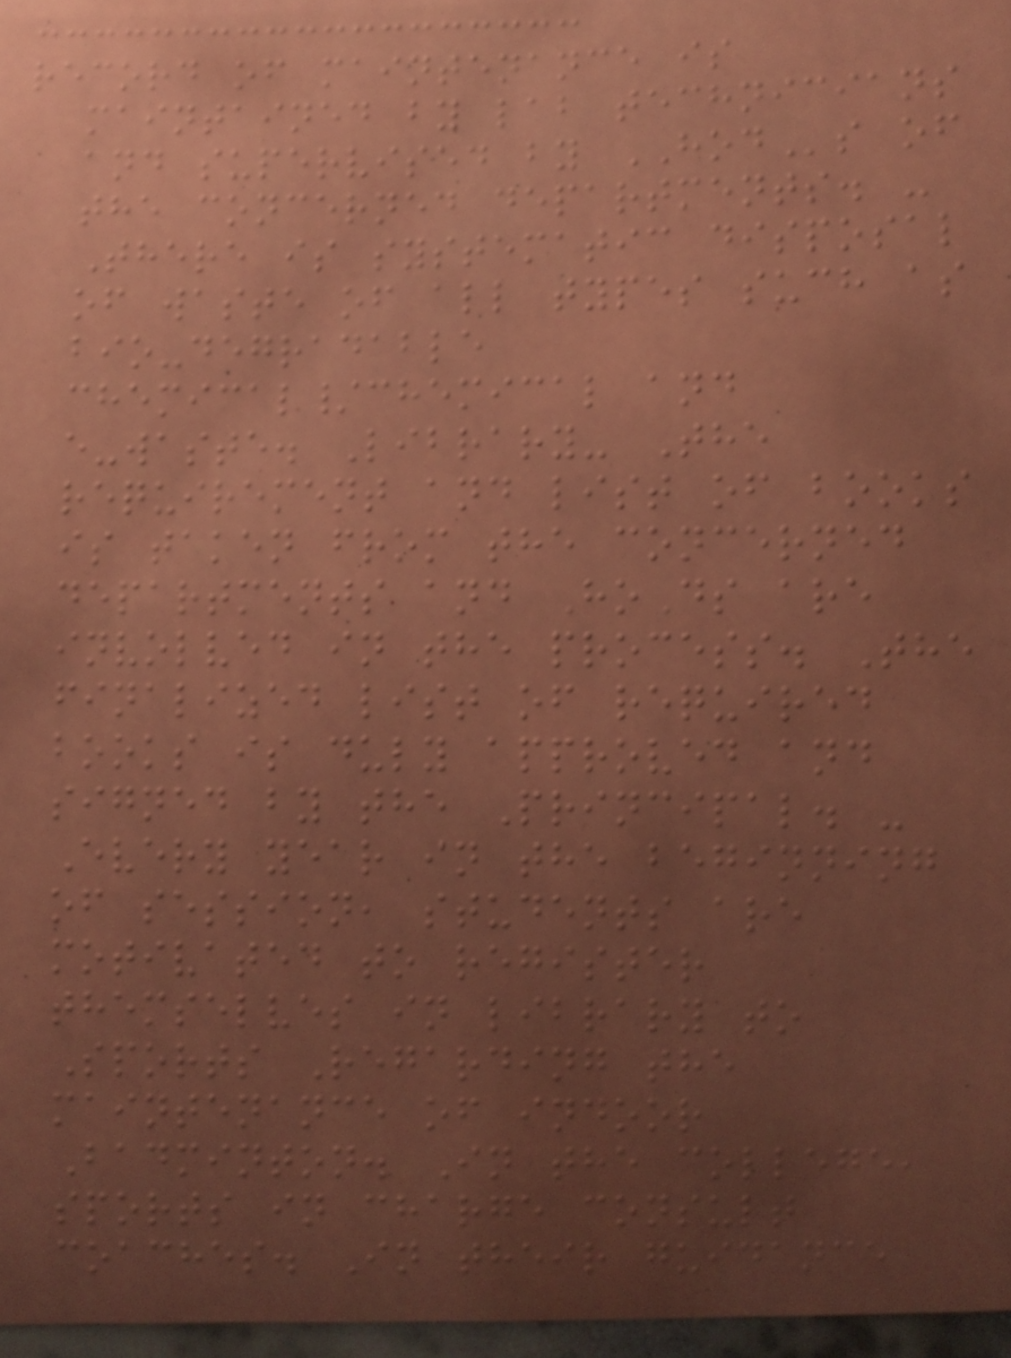record of maintenance is
maintained by lab technicians
and supervised by HODs of
the concerned departments. -
There is systematic disposal
of waste of all types such as
bio-degradable
chemical/chemical and
e-waste. Library- The
requirement and list of books
is taken from the concerned
departments and HoDs are
involved in the process. The
finalized list of required
books is duly approved and
signed by the Principal. -
Every year in the beginning
of session, students are
motivated to register
themselves in library to
Sports Regarding the
maintenance of indoor
Badminton. In the college,
sports in charge consult
coaches. In their guidance
